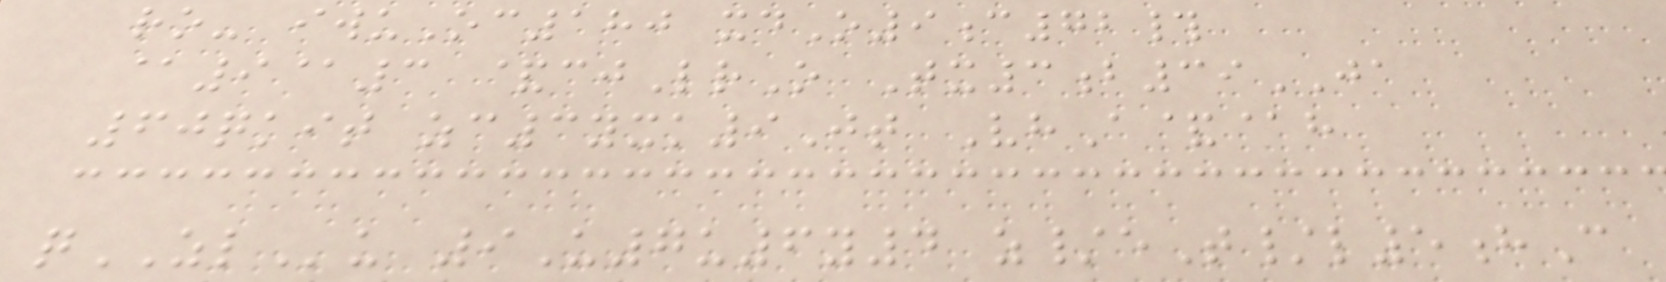ro- iwuOc180 xdO9c72#
@9@3 &cjLrO Tx3b39JA
60qkit zc3yxk9Jt VhA&@h
qZLu 9U7u6y4 z/eT/l5hC
